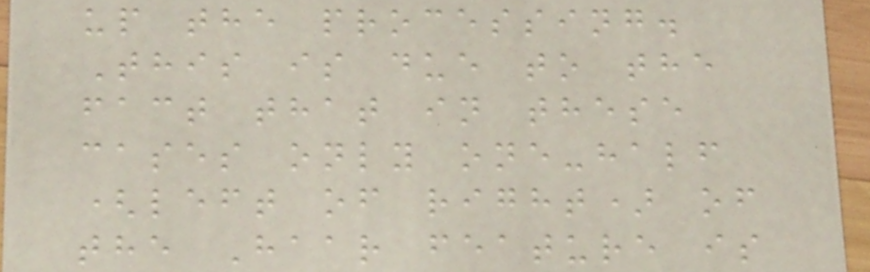up the processing.
This is due to the
fact that in these
cases only one-half
(left of right) of
the Haar feature is
